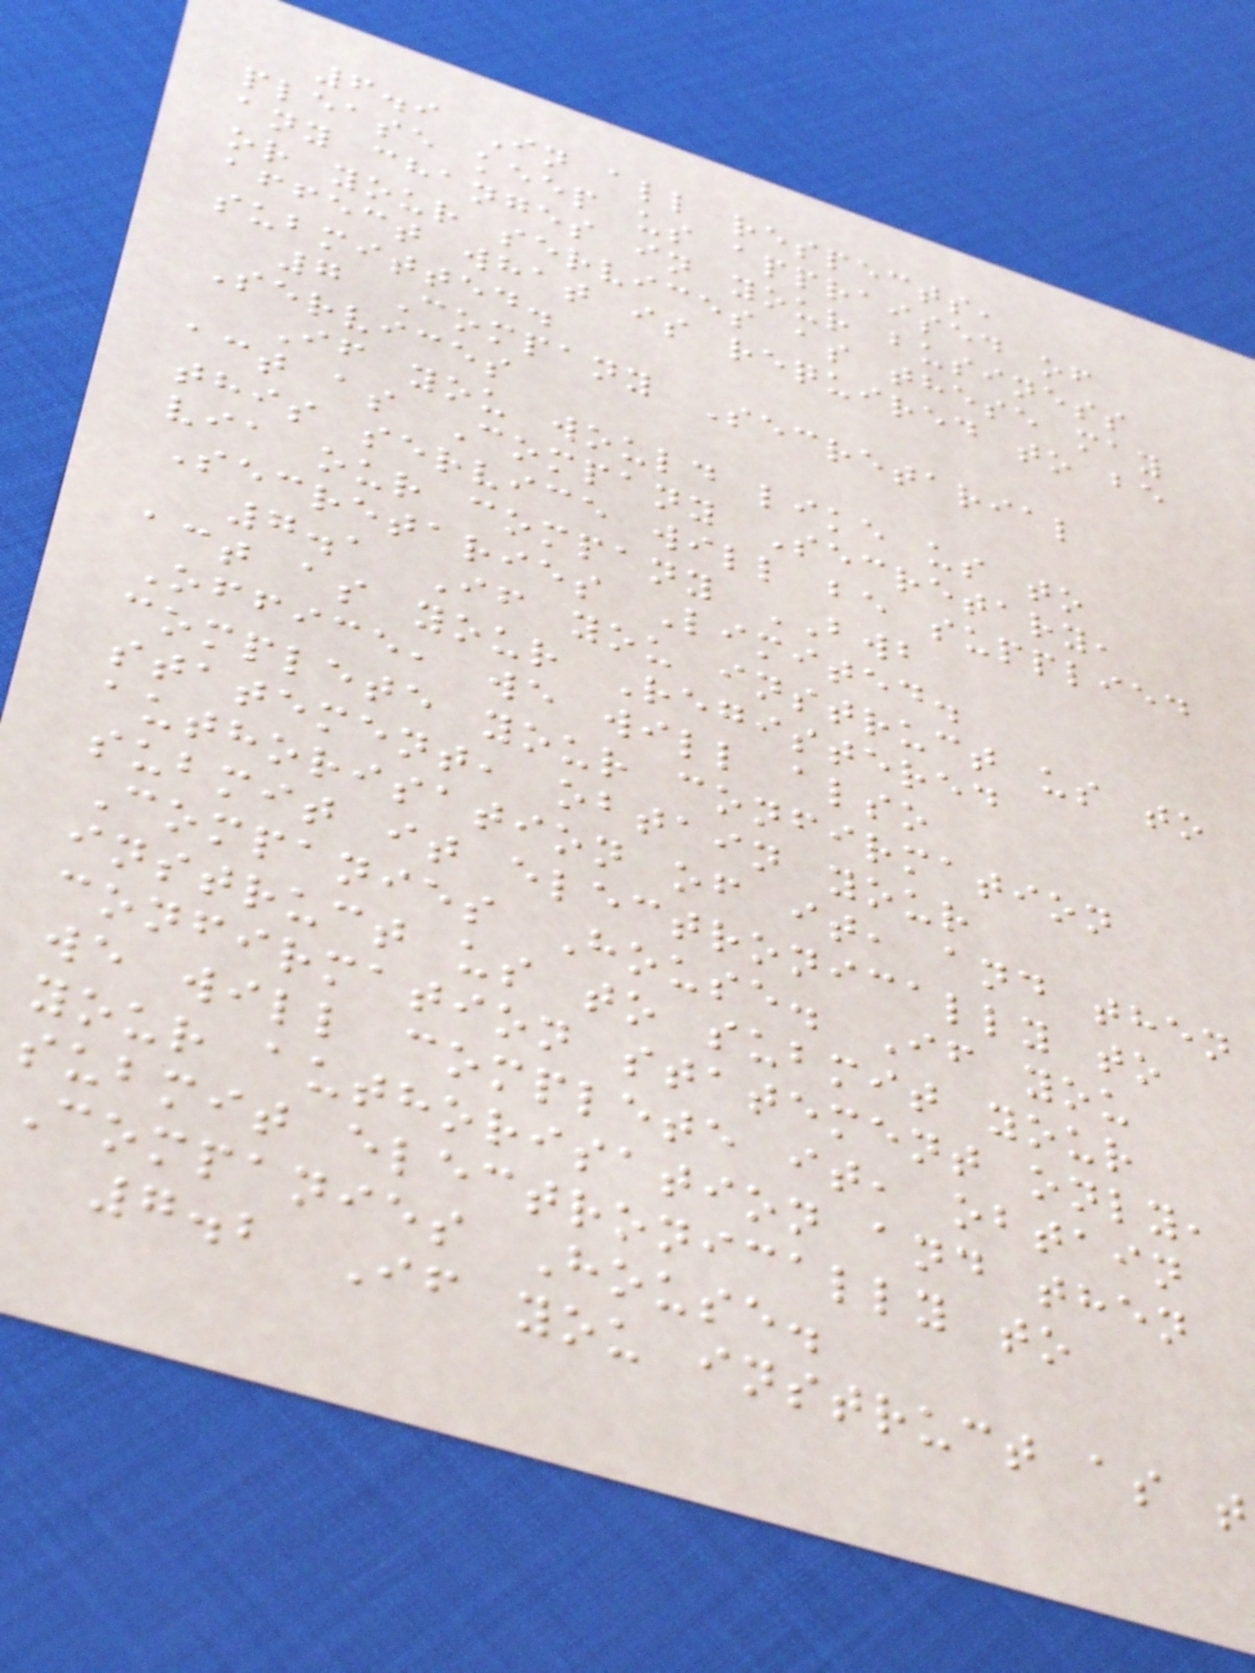6.9 In all respects,
please keep us appraised of
any changes in your business
or your services as these may
affect what is required to be
submitted.
7 Company Secretarial
Services
If you would like us to
act as Company Secretary,
this service will be supplied
via our company BWB
Secretaries Limited.
7.1 If you instruct us to
act as your Registered
Office, we will also
complete your confirmation
statement, obtain your
authorisation of it, and then
submit it electronically to
Companies House. If you
instruct us to submit your
confirmation statement only,
we will complete it, obtain
your authorisation and then
submit electronically to
Companies House.
7.2 If you instruct as t
